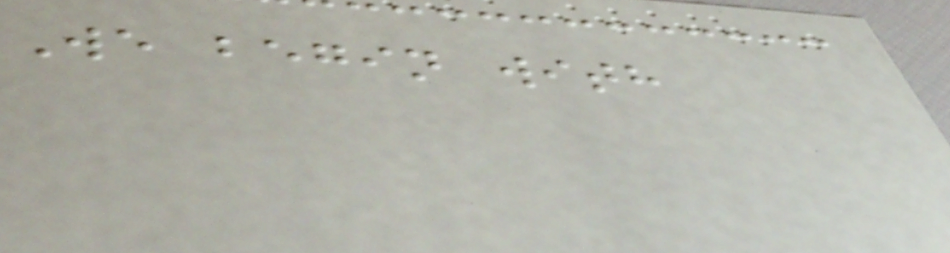We begin with
